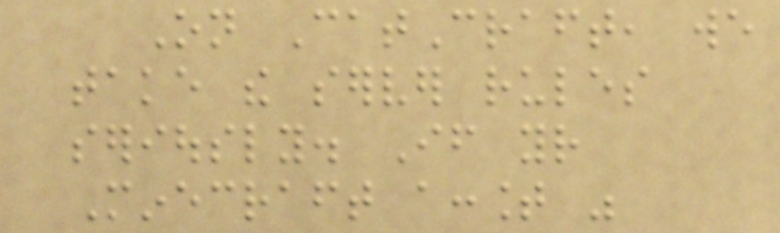On CatCraft, we
take the server rules
seriously. If your
Minecraft account was
